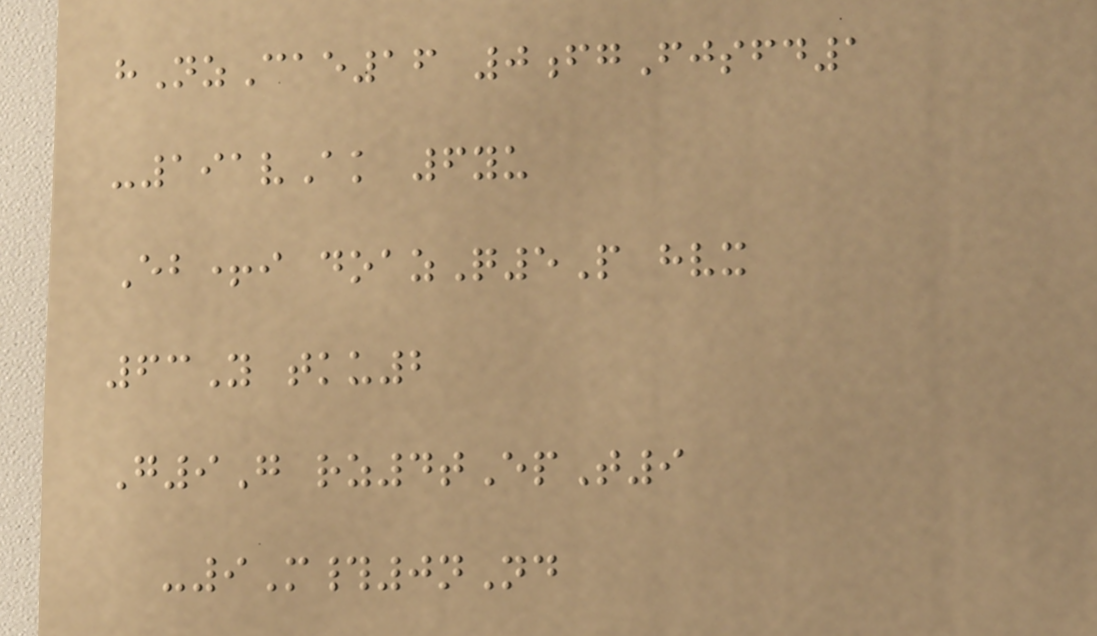hNzCae16 0fgFjsfd1
-191vAk 6yu
Eb+i doazQ5P hvx
63Y tku2
G9G rz4tEpT9
-9M#0nNd
